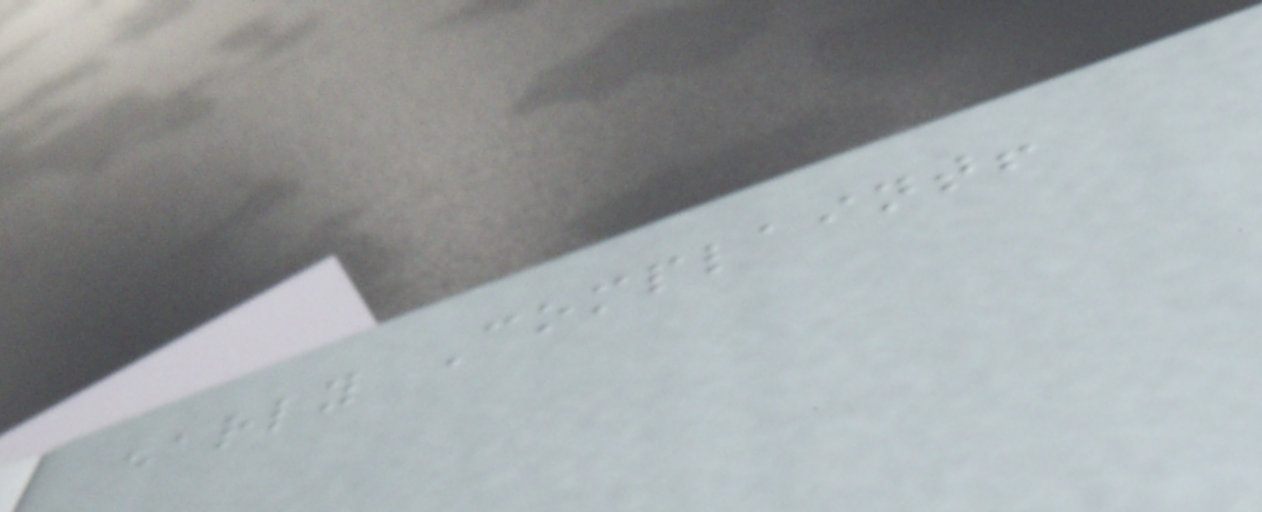early Complaint!
